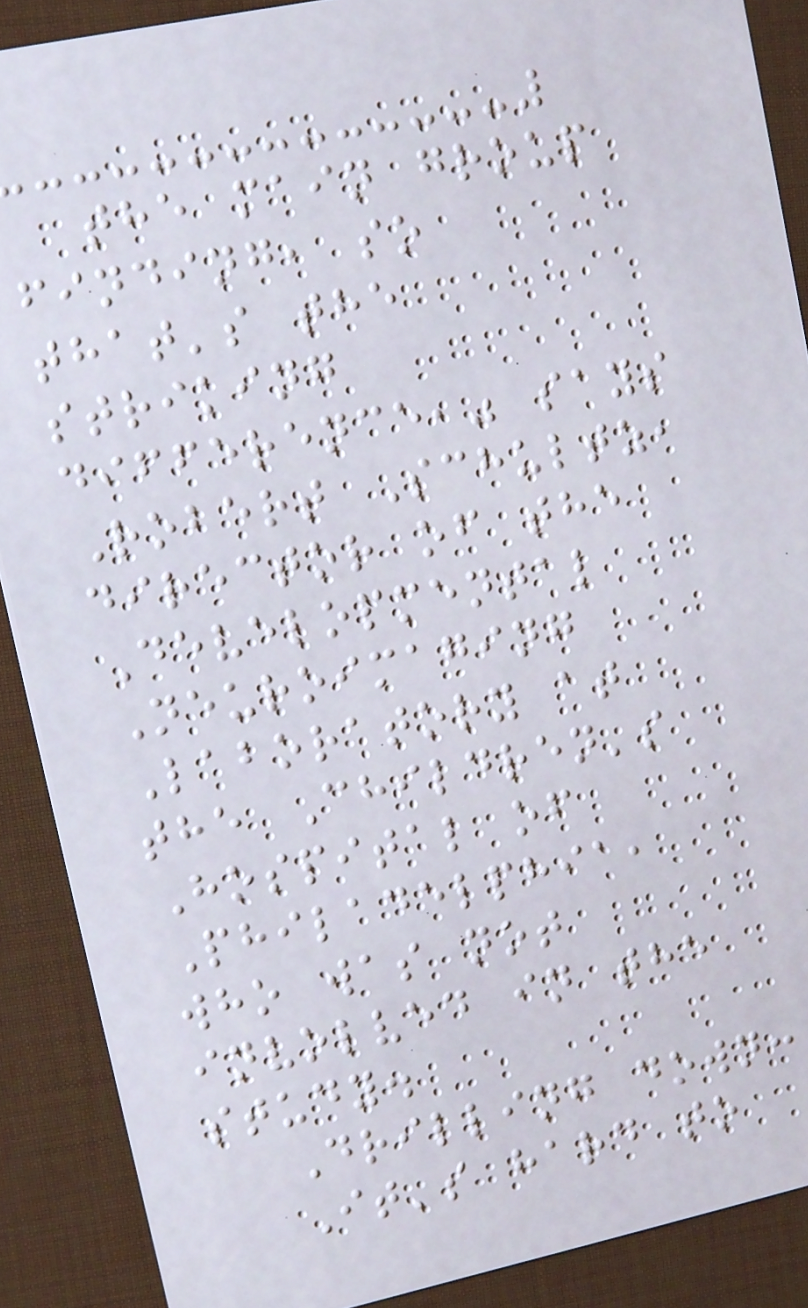the main group
finding, so
that's the
striking
difference," says
Robert Schultz,
director of the
Developmental
Neuroimaging
Laboratory at
the Children's
Hospital of
Philadelphia,
who was not
involved in the
study.
Drilling down:
It's hard to
